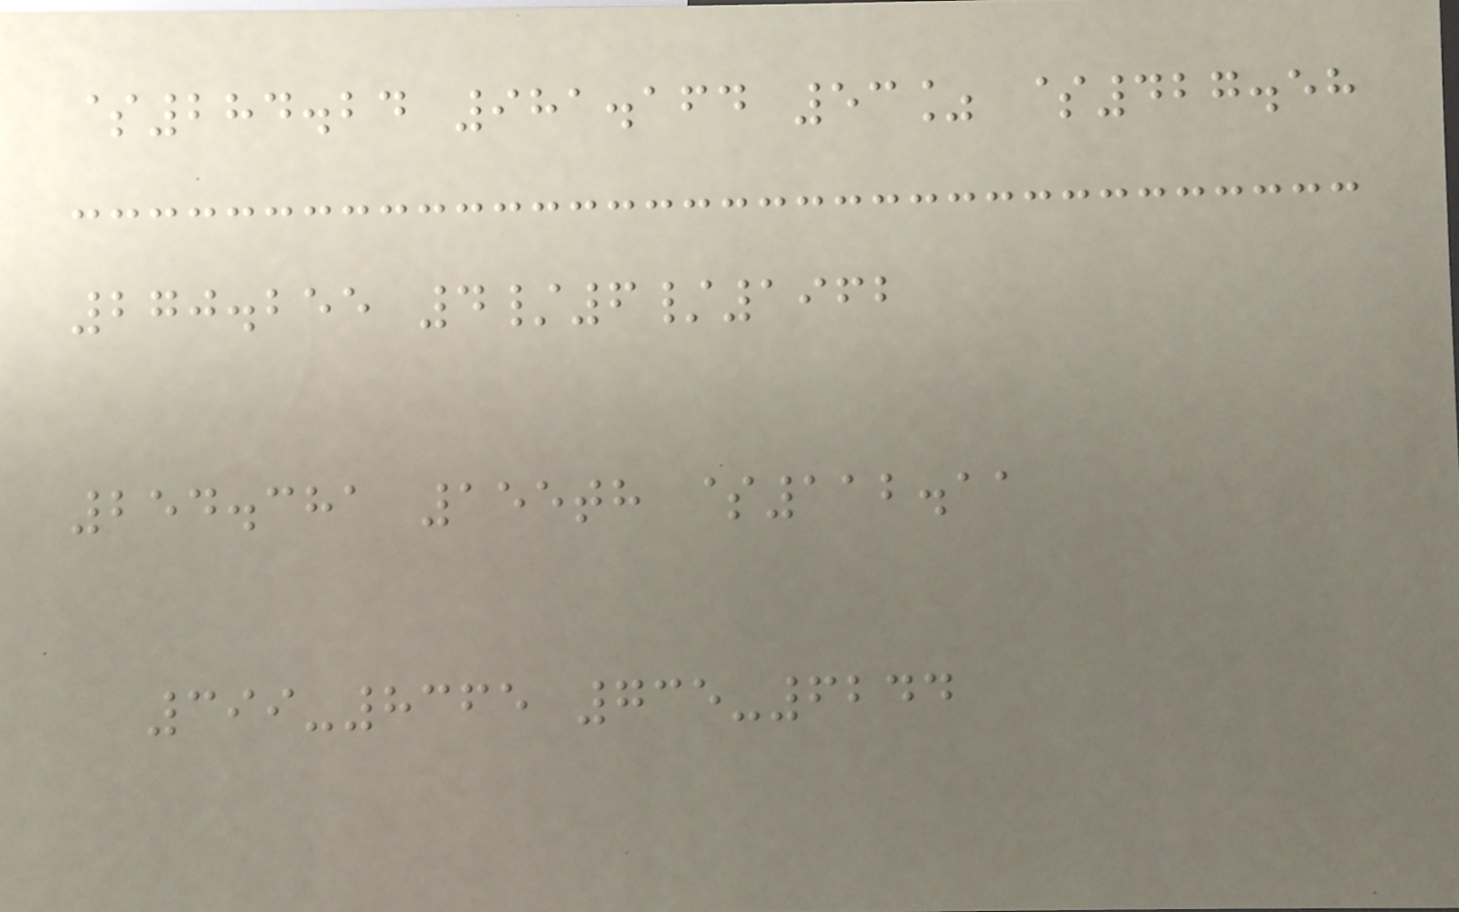$284.24 981.164 53% $427.58
270.255 4/6/1962
254.381 155th $112.11
399-8365 735-6244
